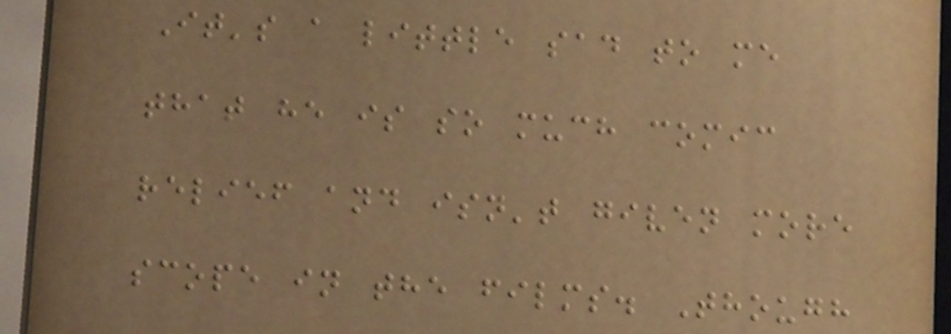It's a little sad to me
that he is so much comic
relief and isn't given more
scope in the films. Though
